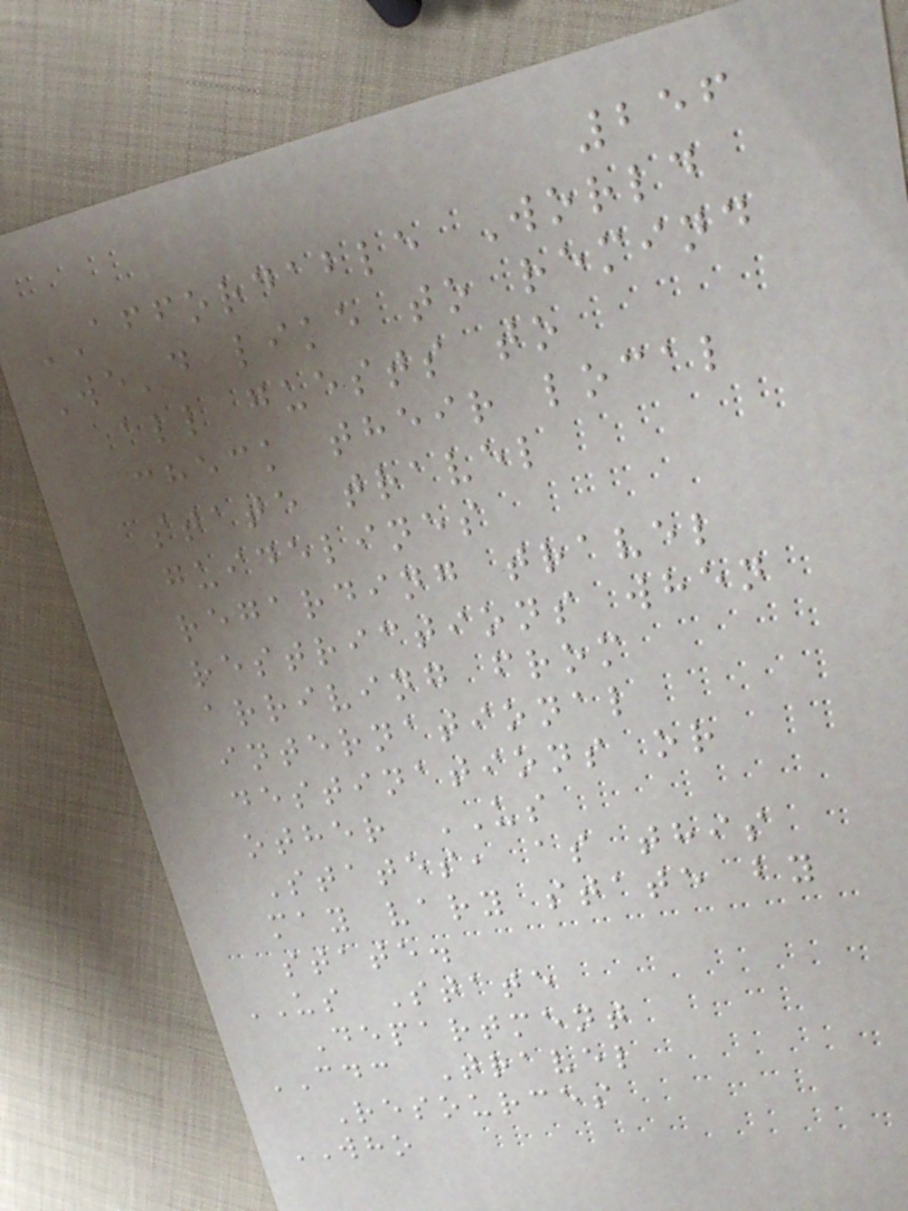256
AFFORDABLE World
We'd like to remind
all guests to
check their local
state travel
guidelines
regarding travel
restrictions when
arriving from
international
destinations or
other US
States, as this
may vary state by
state.
US State
Department
CDC Travel
Resources
WHO
